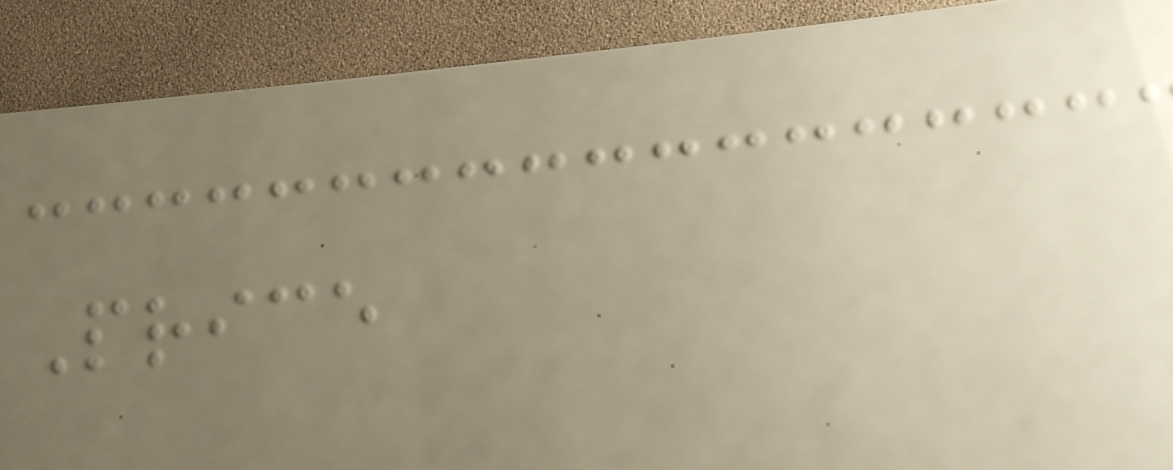Price
